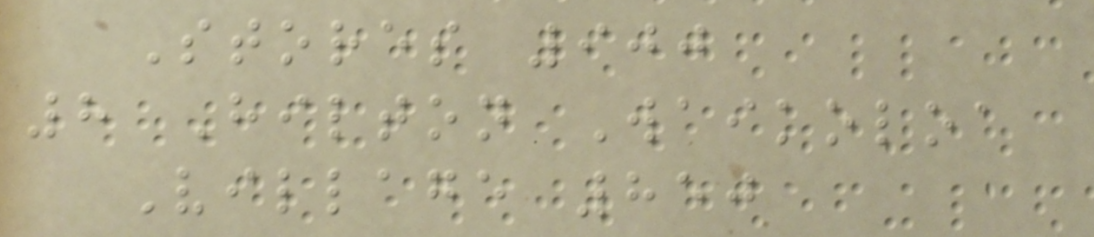Stores 900
8 Hilton Waikoloa
Village 850
